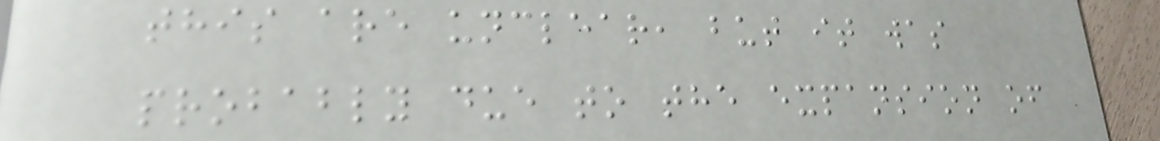this are unclear, but it was
probably due to the expansion of
